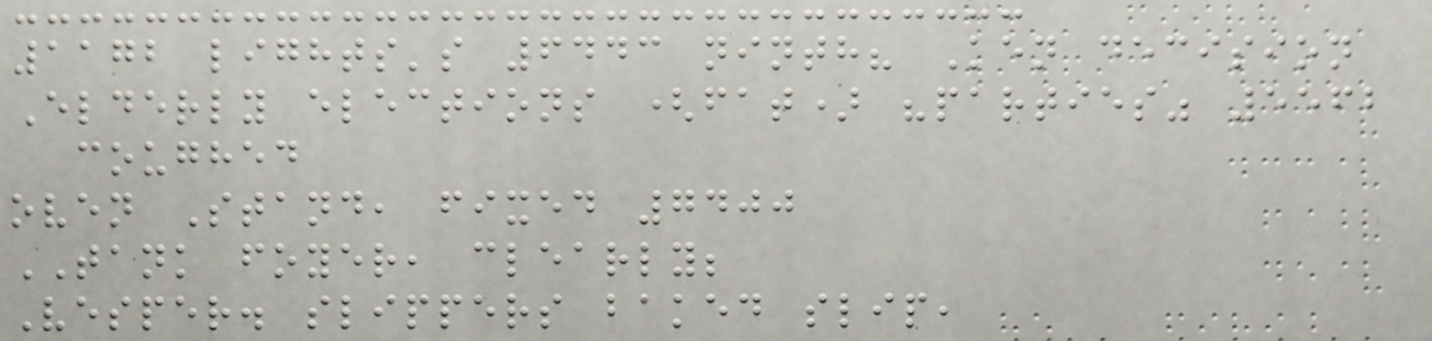1172 lights's 6443 ninth? Ken decision
Elderly elections (fat) "parties" 5562
coughed
oven Stand, fixed 7400
TANK foyer, clearly;
Vesper. slippers baked slip,
